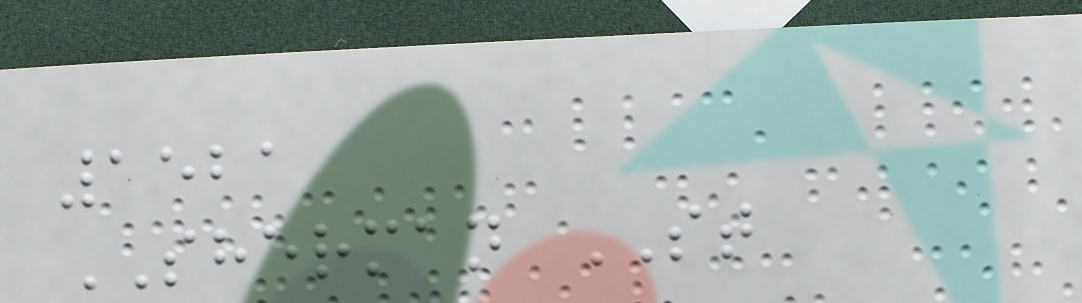1521
SHERMAN ST
